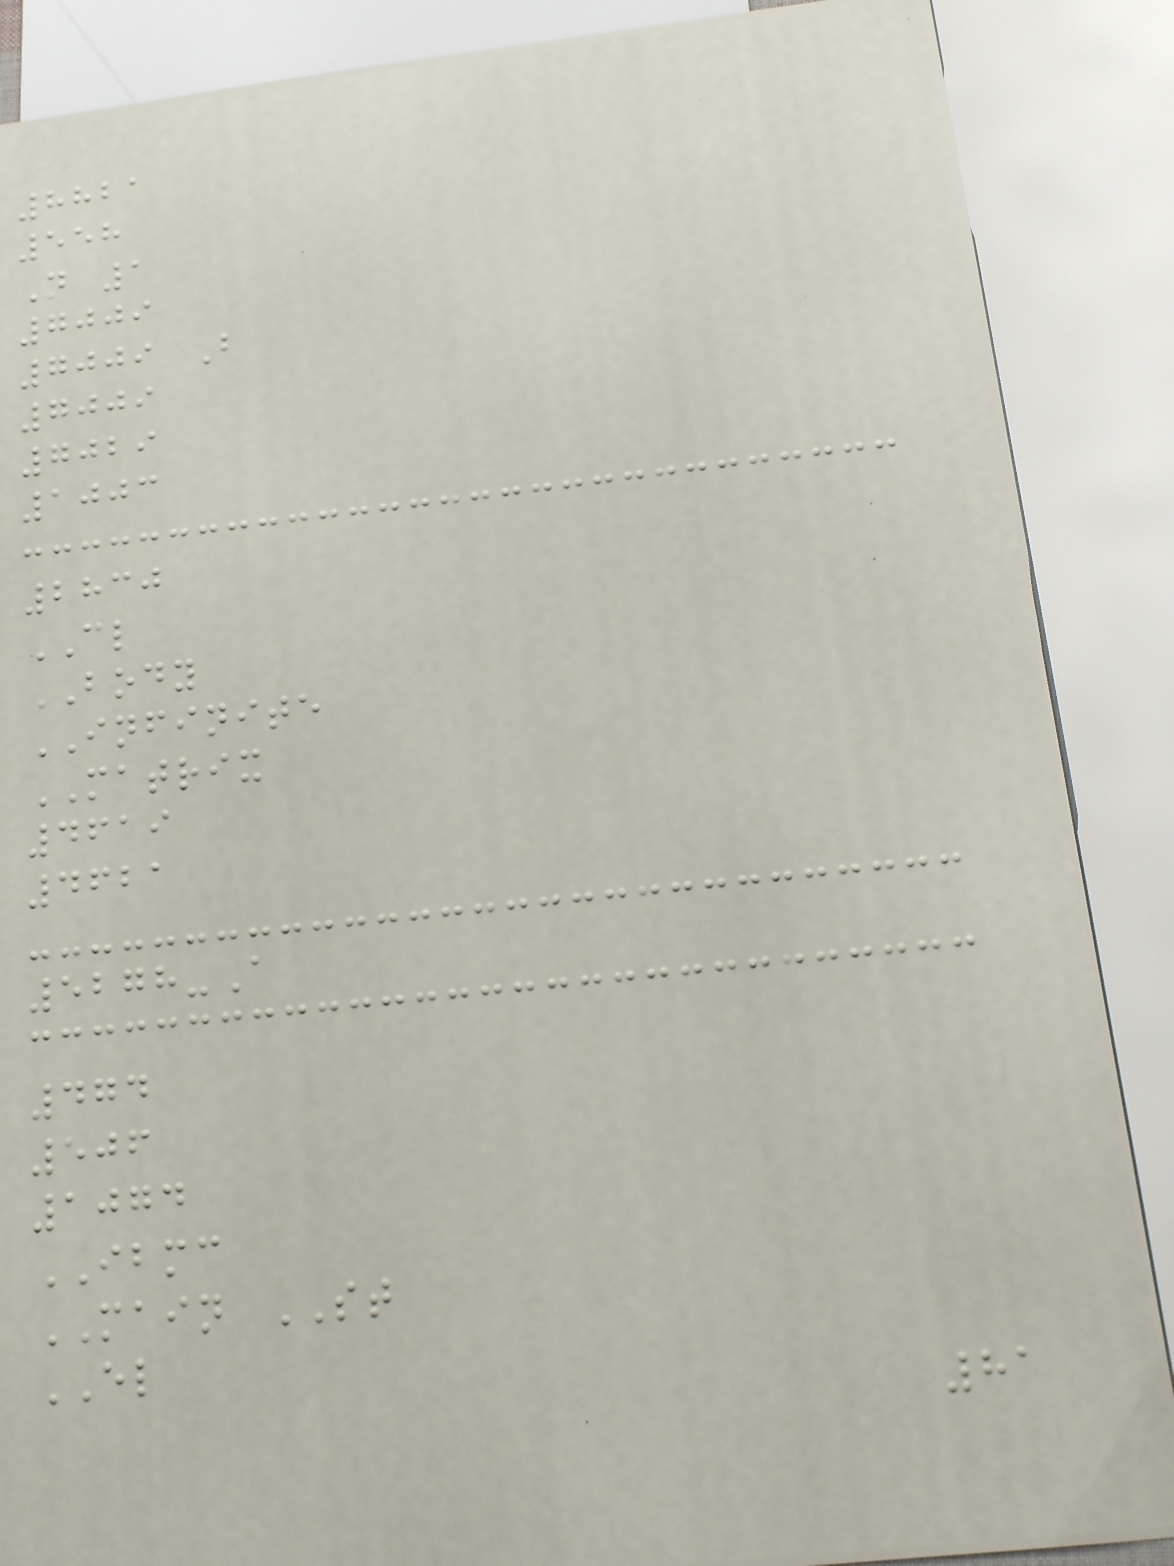8821
558
N 1
7009
7009 B
7009
7029
1003
2830
CL
BODY
INFINITE
MATRIX
4619
4621
5278-A
474
506
1074
IBMC
MAIN ST
EL
81
